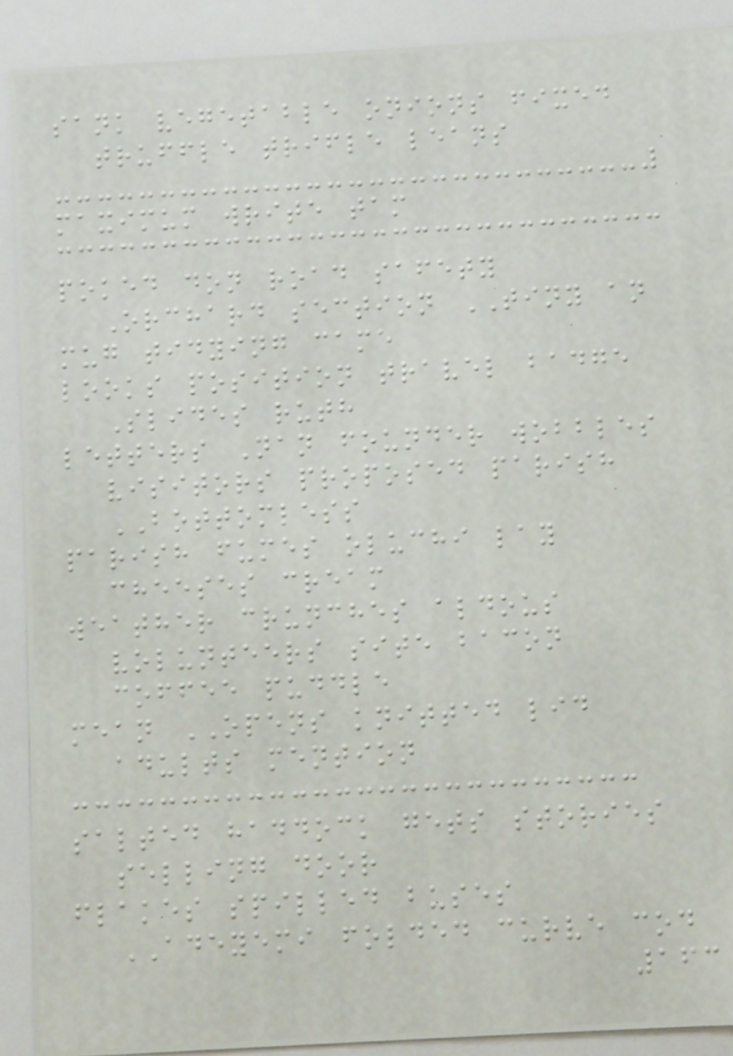sank vegetable onions fixed
truffle trifle leans
maximum write tam
poked don road safety
Orchard section TINY an
mug tidying came
looks position travel badge
Slides ruth
letters Nan founder wobbles
visitors proposed parish
BOTTOMLESS
parish fumes oluchi lay
cheeses cream
weather crunches aldous
volunteers site bacon
coffee puddle
mean OPENS knitted lid
adults mention
salted haddock gets stories
selling door
flakes spilled buses
ADEYEMI folded curve cod
163
